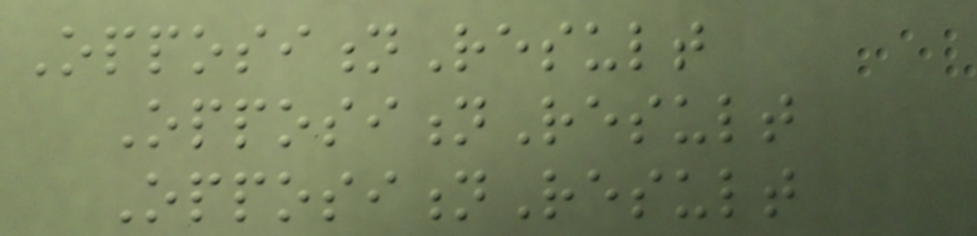OppositionResult
OppositionResult
OppositionResult
